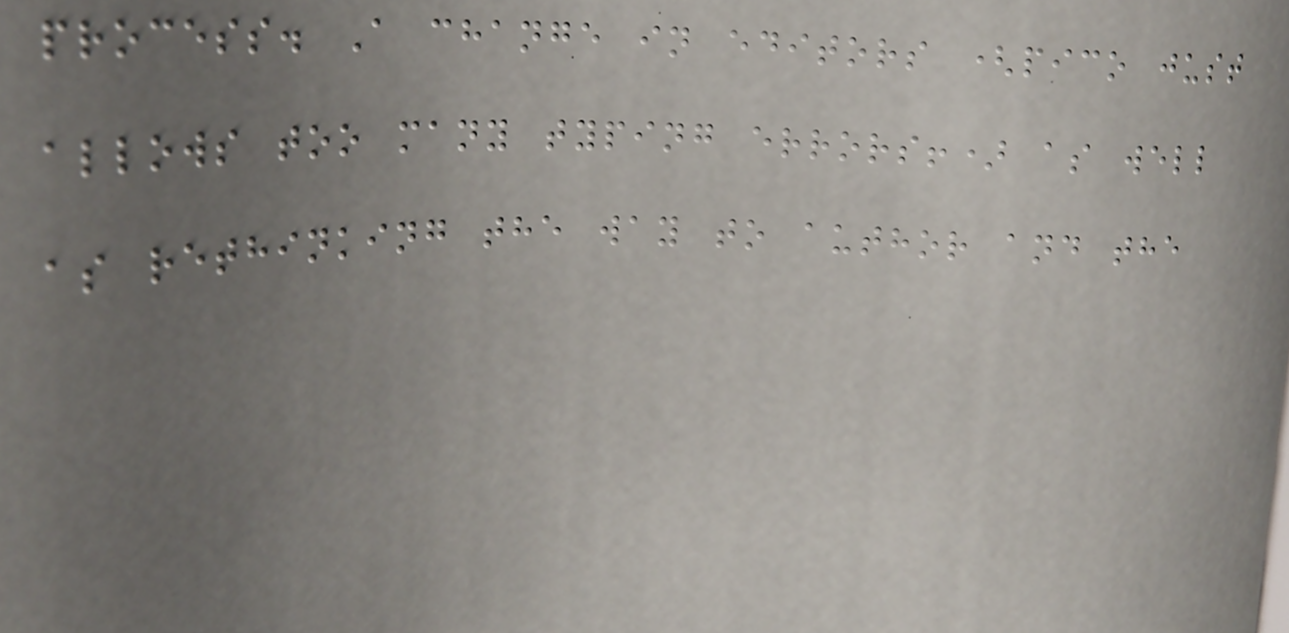process. A change in editors (pico just
allows too many typing errors!) as well
as rethinking the way to author and the
